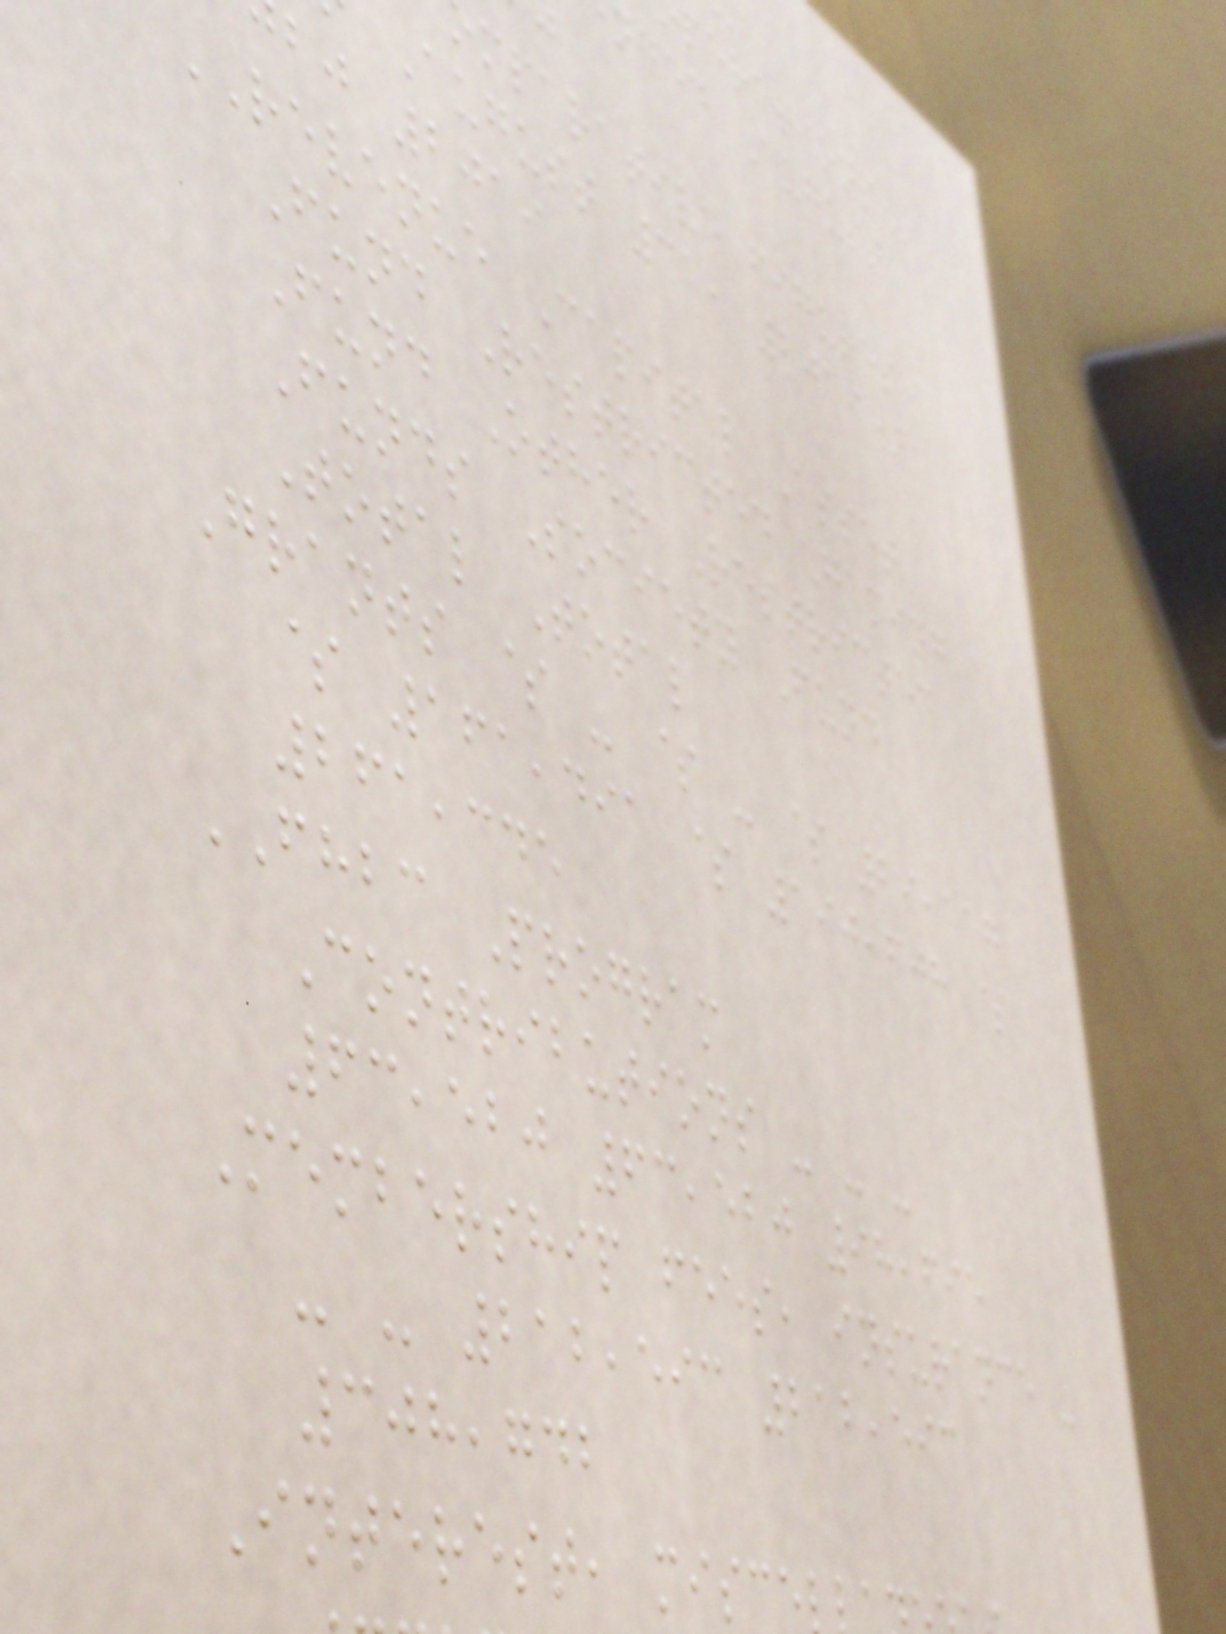nded August
mparative figures
August 31, 2019)
bj 2019
REVENUE Capital Asset
Fund Restricted Gaming
Fund Other Restricted
Funds Society Fund
Total Total
Grants $ - $ - $ 29,117
$ 161,491 $ 190,608 $
261,345
FHBC Program
Contributions - - -
63,520 63,520 98,695
Membership fees, insurance -
- - 212,593 212,593
308,742
Interest, misce
